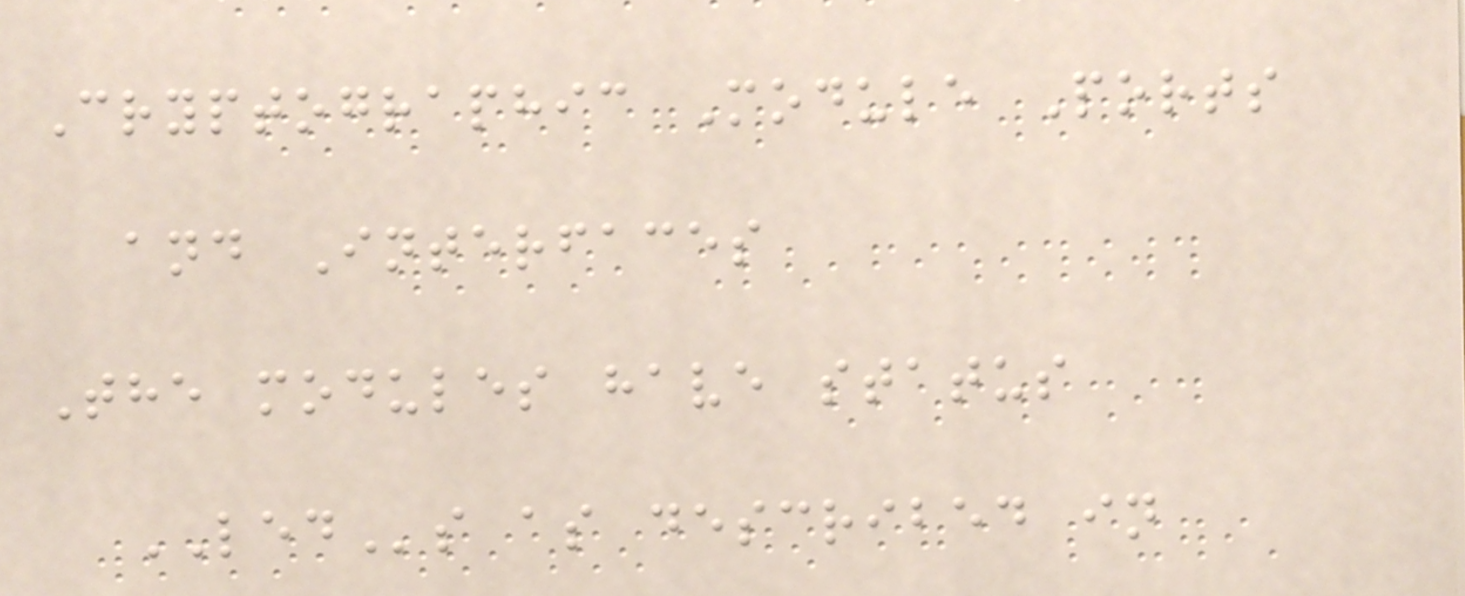Cryptographic Module Ports
and Interfaces
The modules have status
LEDs as described in
